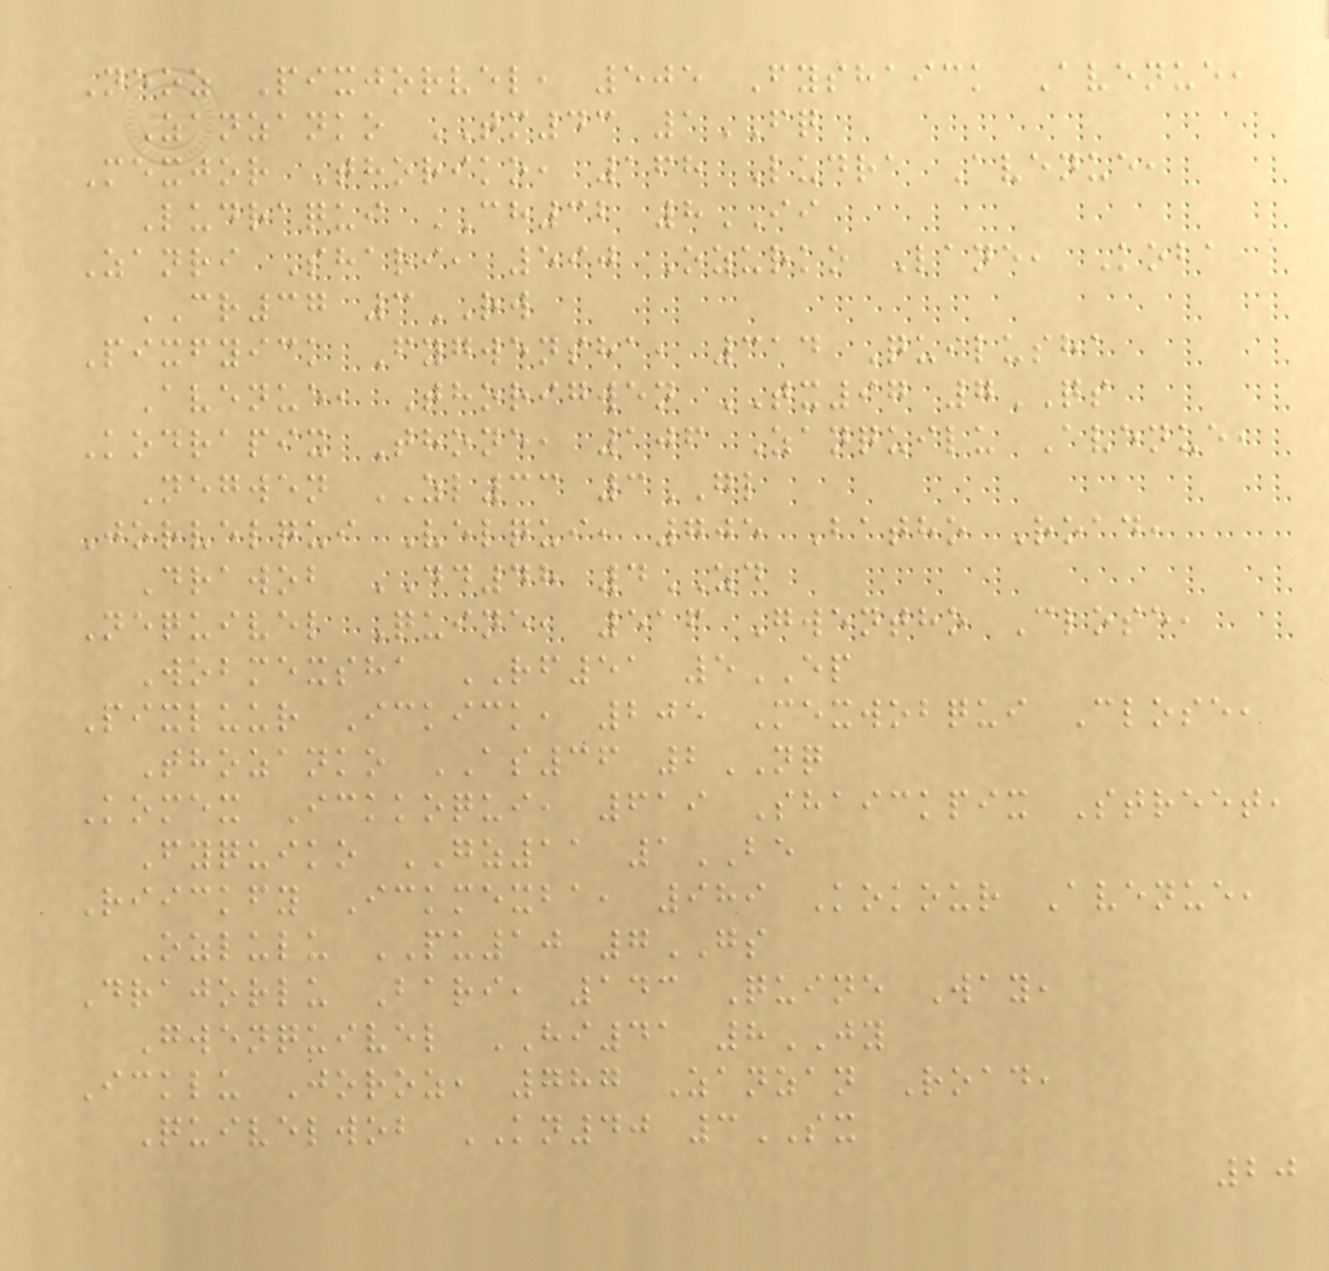Neoz Pixjorvel, 505 Fyshaick Avenue,
Zanzanko TM43 1FQ
Mexjor Thoriko, 168 Ludra Avenue,
Ludraqui CH32 8II
Zanri Shari, 590 Ozurko Lane, Koba
CR37 3RW
Pixfyick Fygwensha, 314 Quilusha
Avenue, Thorigwen TX97 7QS
Kodrapix Thone, 106 Zanquilu Avenue,
Negwen ZL33 3GL
Jorvelqui Velqui, 705 Batho Road,
Drawob DD48 4ZD
Nequivel Quine, 516 Gwentho Close,
Wobmexsha RF51 5EP
Pixluur Ickick, 205 Mexwobqui Close,
Thozanko AS36 2NQ
Komex Ickkoqui, 619 Shaickpix Street,
Fyquiko GZ11 1BE
Riickfy Ickmexba, 989 Kokour Avenue,
Ozlulu PU10 7GS
Drajorlu Bari, 143 Quine Way,
Gwenquivel HI41 8JY
Icklu Joroz, 787 Zanzan Road,
Quivelwob KN40 3SX
20
